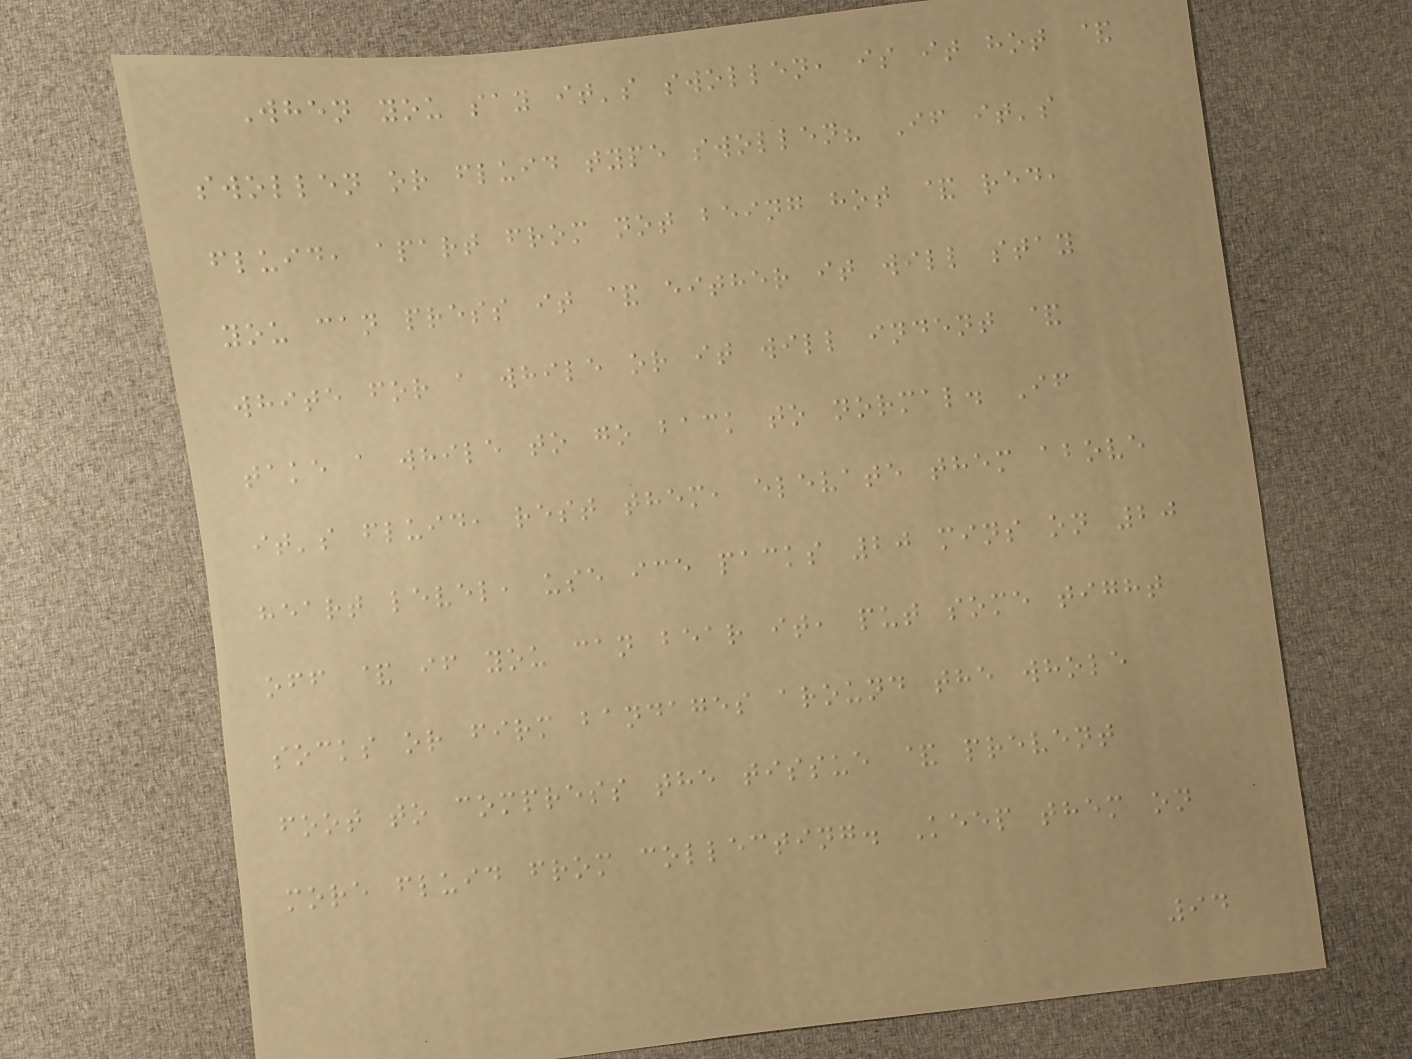When you say it's swollen, is it hot &
swollen or fluid type swollen? If it's
fluid, apart from not being hot & red,
you can press it & either it will stay
white for a while or it will indent &
take a while to go back to normal. If
it's fluid, rest them, elevate them above
heart level, use ice packs 20 mins on 20
off & if you can bear it, put some tight
socks or firm bandages around the whole
foot to compress the tissue & prevent
more fluid from collecting. Keep them on
94
